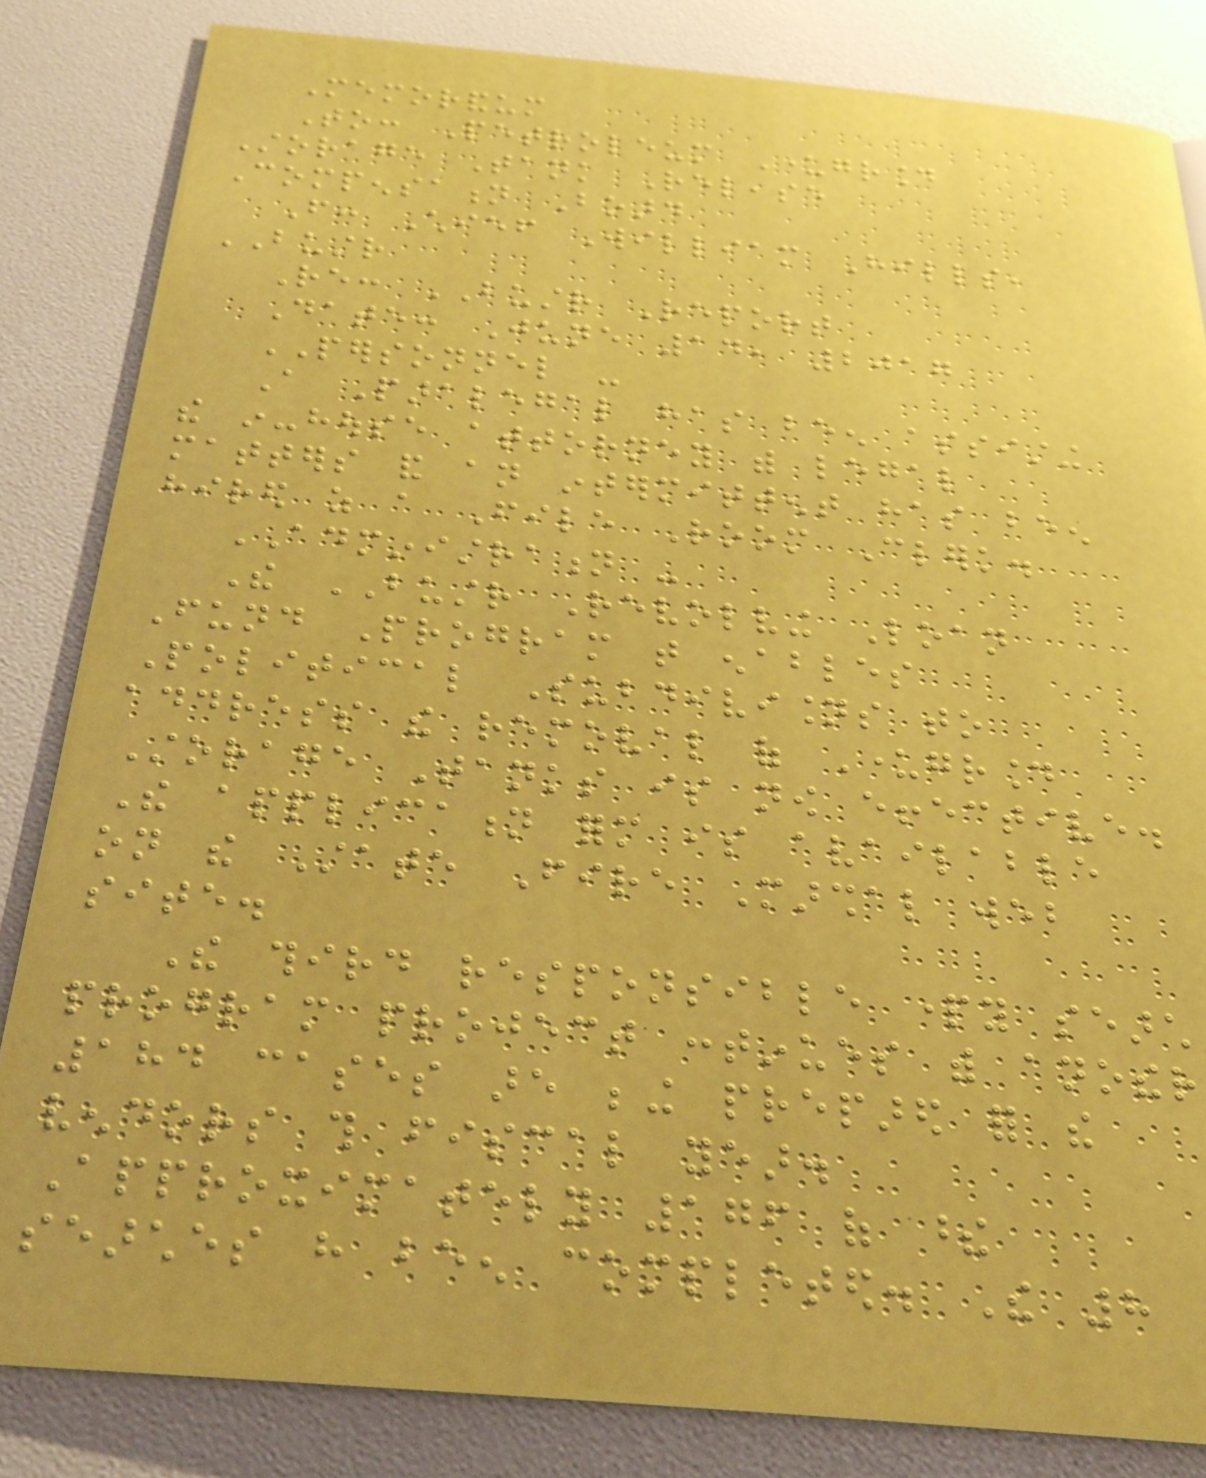Memorandum
To: Petroleum Underground
Storage Tank Release
Compensation Board
From: Chief William Hills,
BUSTR
Re: BUSTR Report
Date: June 14, 2017
PERSONNEL -
A Paralegal has been assisting
the in-house attorney with legal
matters and an intermittent has been
hired as a File Room Clerk.
ADMINISTRATION -
The BUSTR Revolving Loan
Fund Program that enables
Political Subdivisions to
address the removal of Underground
Storage Tanks is now effective.
The application form is available
on the State Fire Marshal web
site.
The third responsible party search
program project continues with another
184 cases are being prepared for the
vendors this fiscal year.
Approximately 176 of these
searches have been completed. The 8
